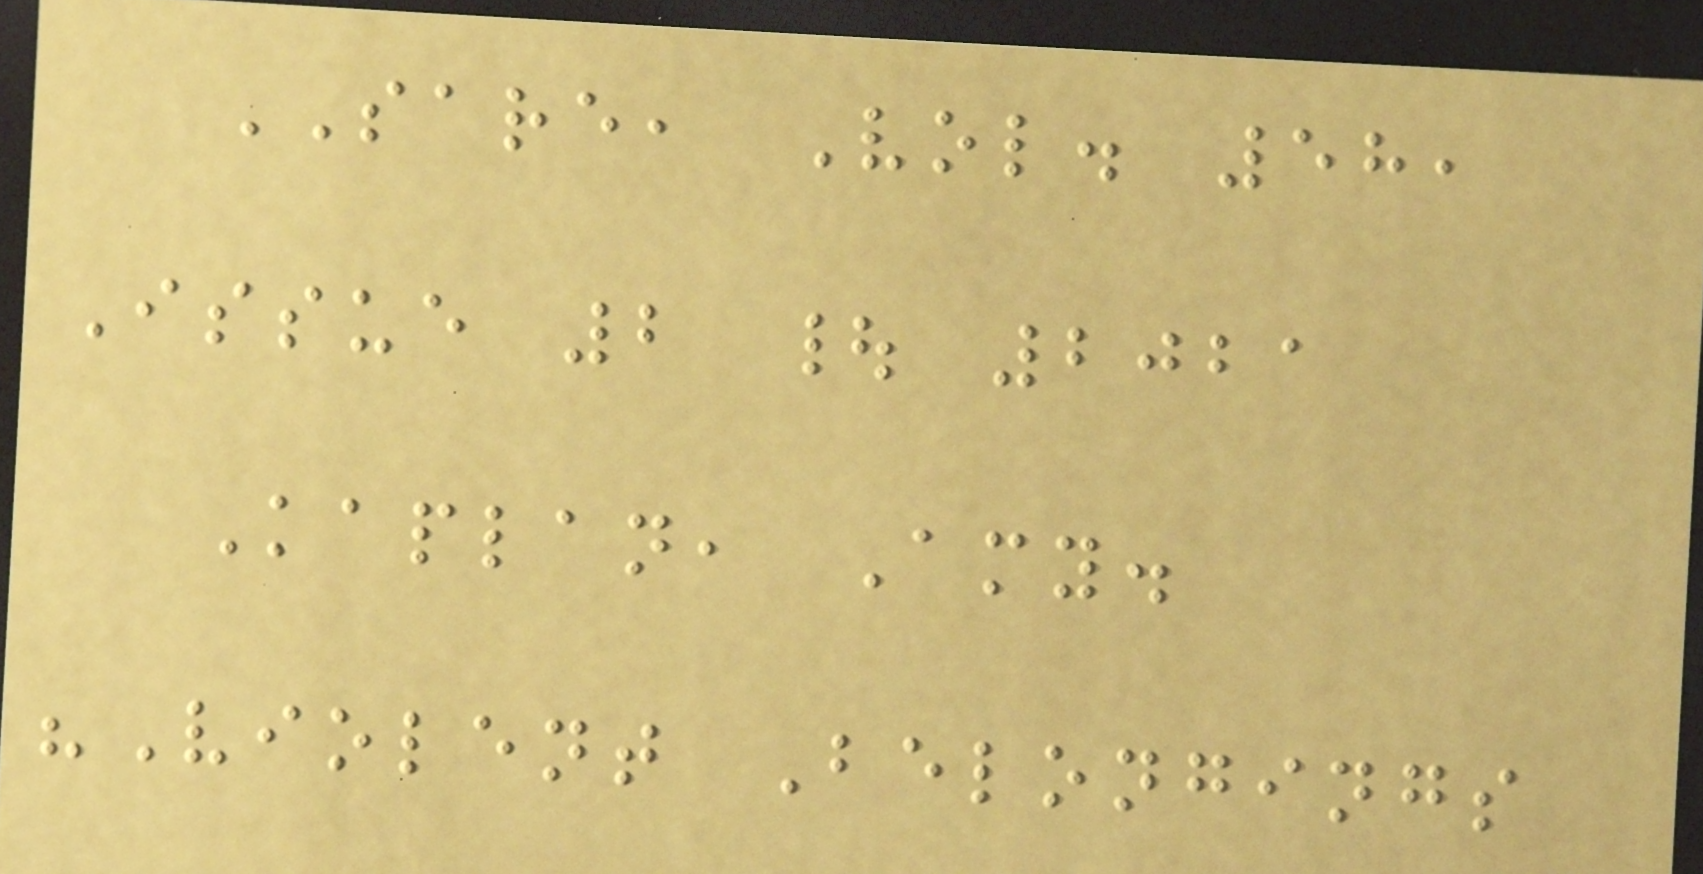SARE, Vol. 58,
Issue 2 | 2021
Kaplan, Amy.
"Violent Belongings
